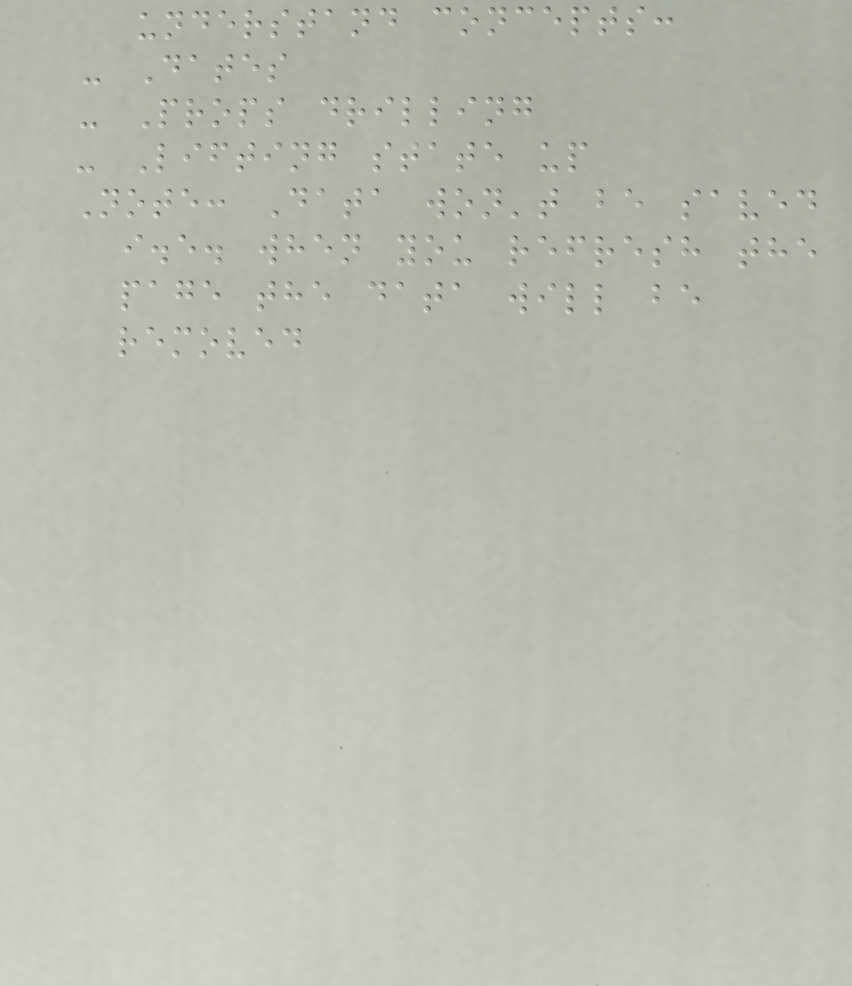understand concepts:
- Dates
- Props drilling
- Lifting state up
Note: Data won't be saved
i.e. when you refresh the
page the data will be
removed
